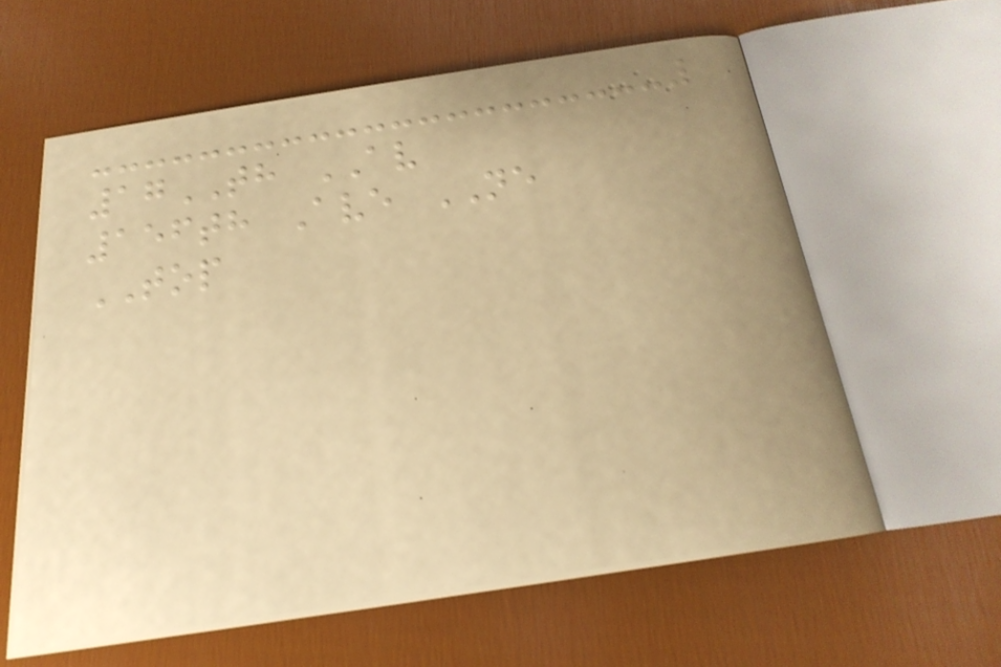17TH AV
156th Ave NE
TOP
